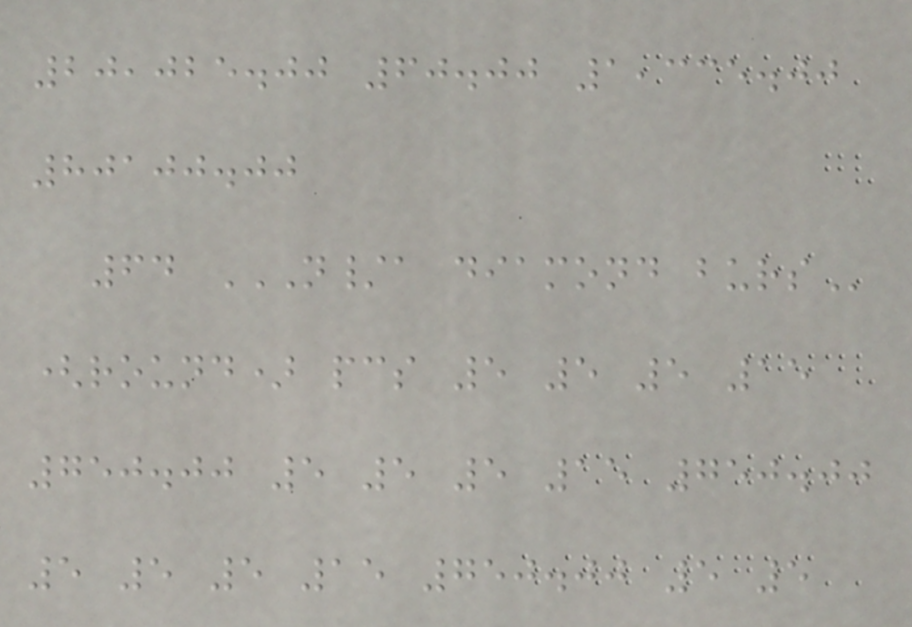20,025.00 60.00 1,335.00
80100.00
64 N/A DIAMOND BURS
(round) pcs 5 5 5 15
750.00 5 5 5 15 750.00
5 5 5 15 750.00 5 5
